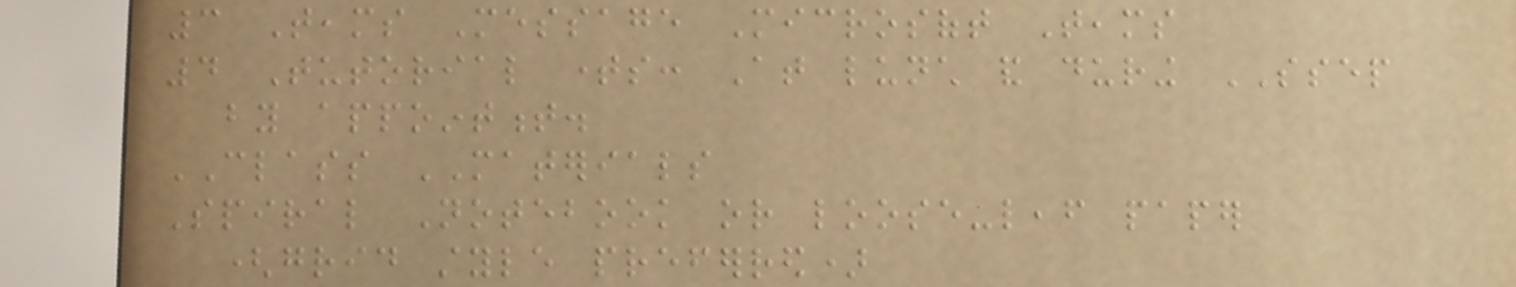3 Teams Message Microsoft Teams
4 Tutorial times: At lunch and during SSEP
by appointment.
CLASS MATERIALS
Spiral Notebook or loose-leaf paper
(grid style preferred)
